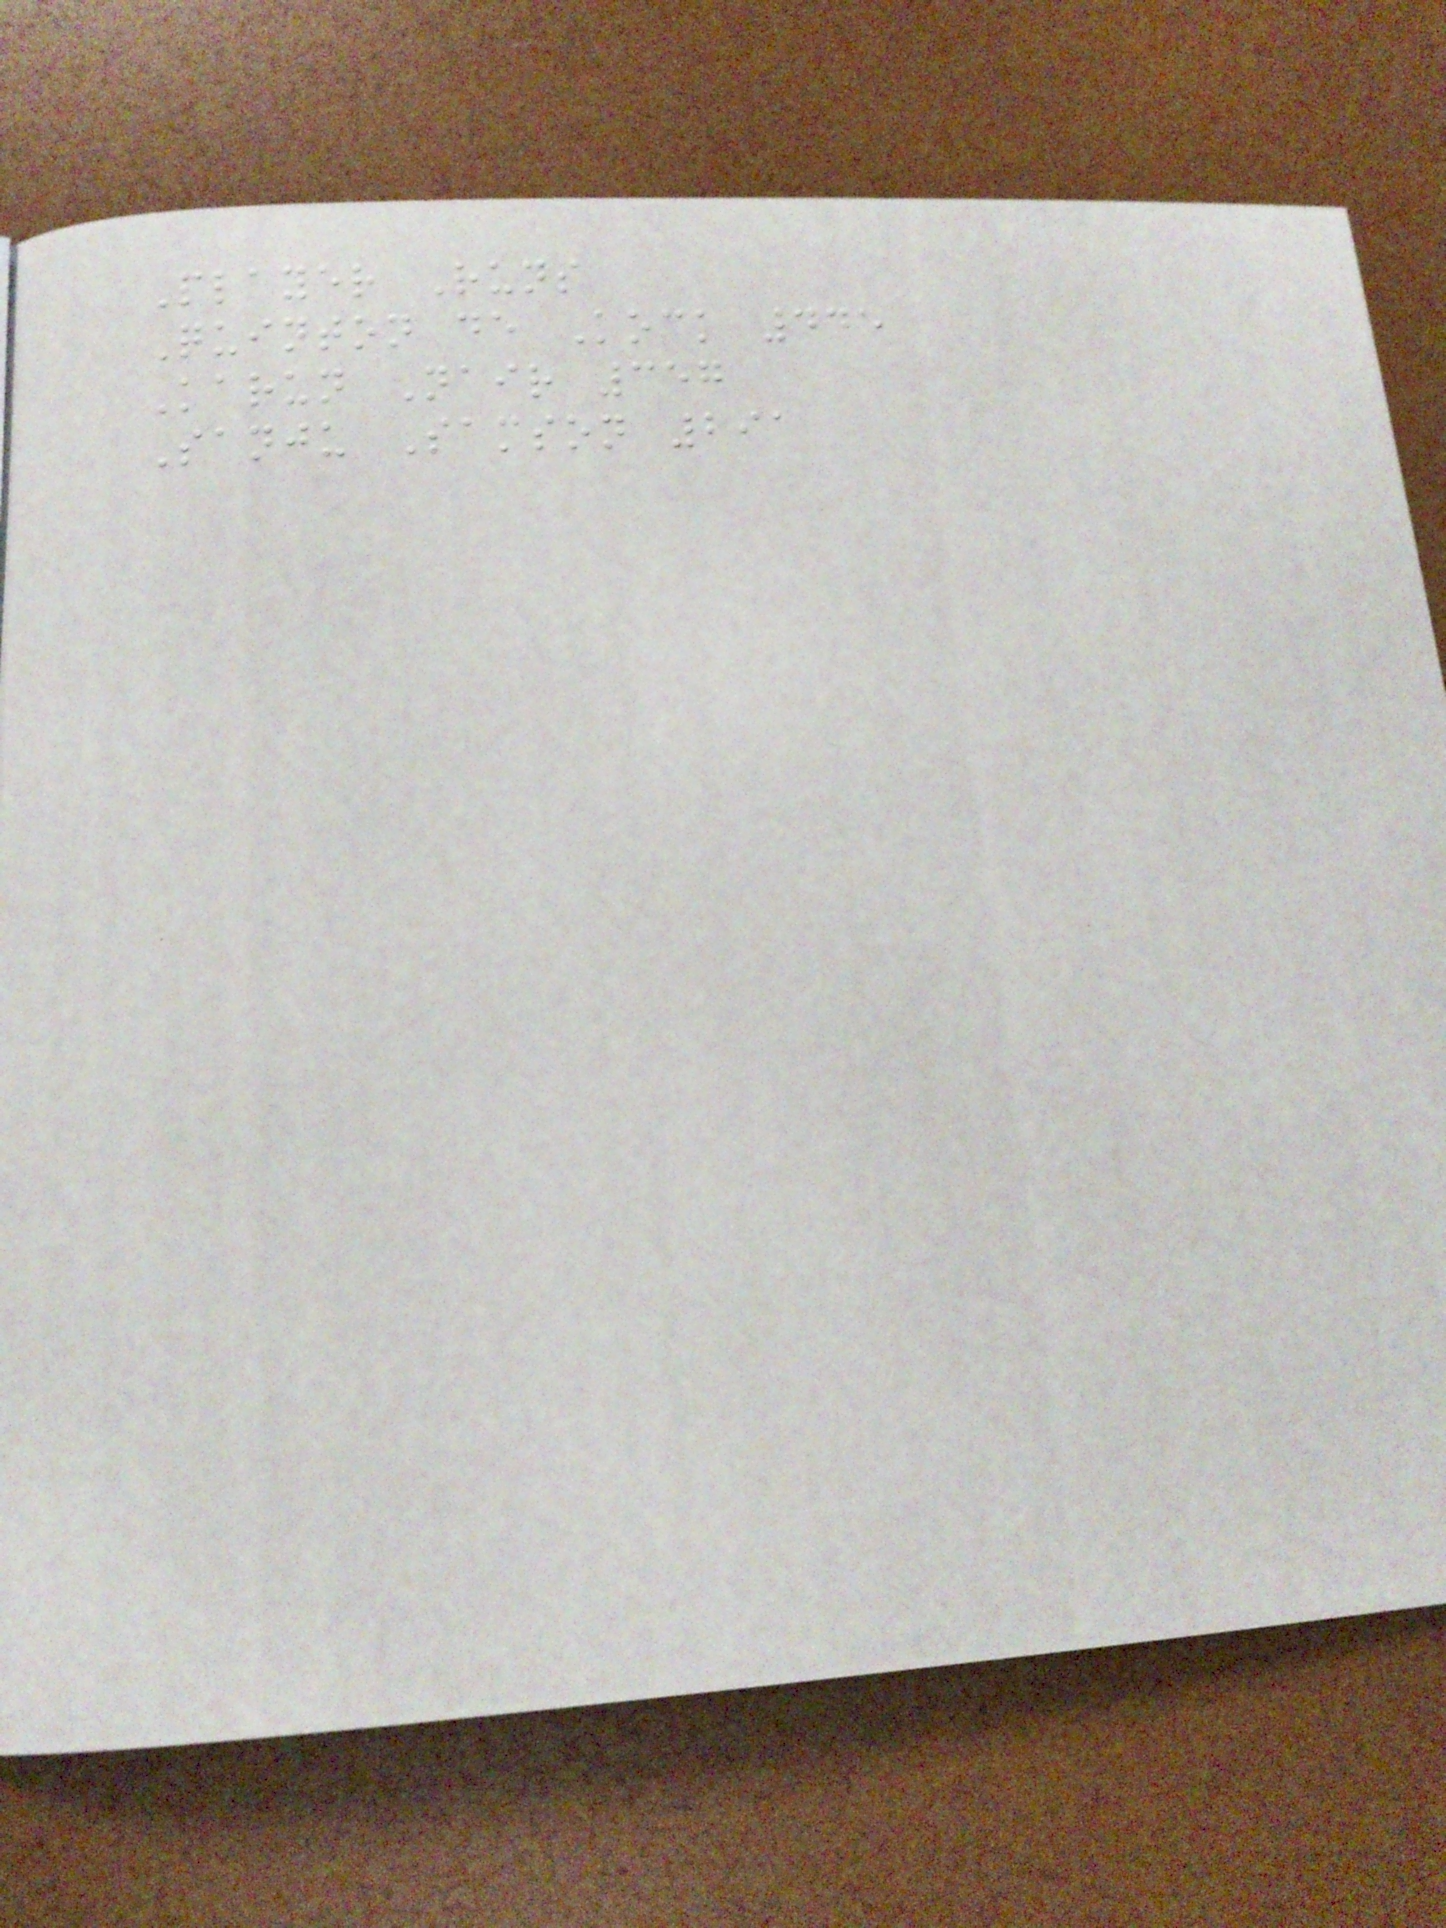Player Runs
Quinton de Kock 445
Karun Nair 357
Sanju Samson 291
